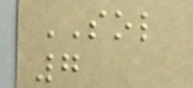SOL
7
